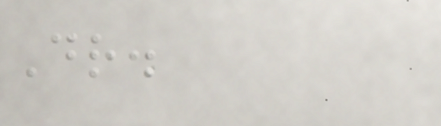Dr.
